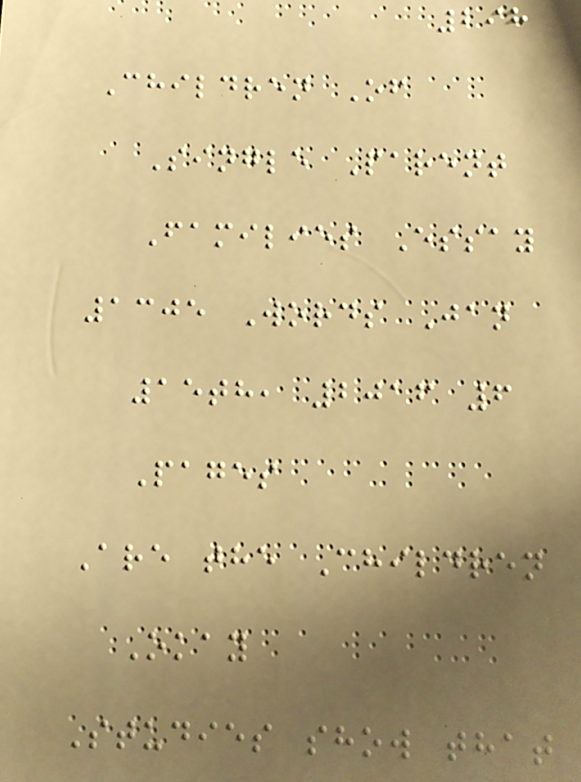298
Children Of
Single Parent
Families Essay
1305 Words Jan
15th, 2016 6
Pages
Are the Children
Okay
Studies show that
